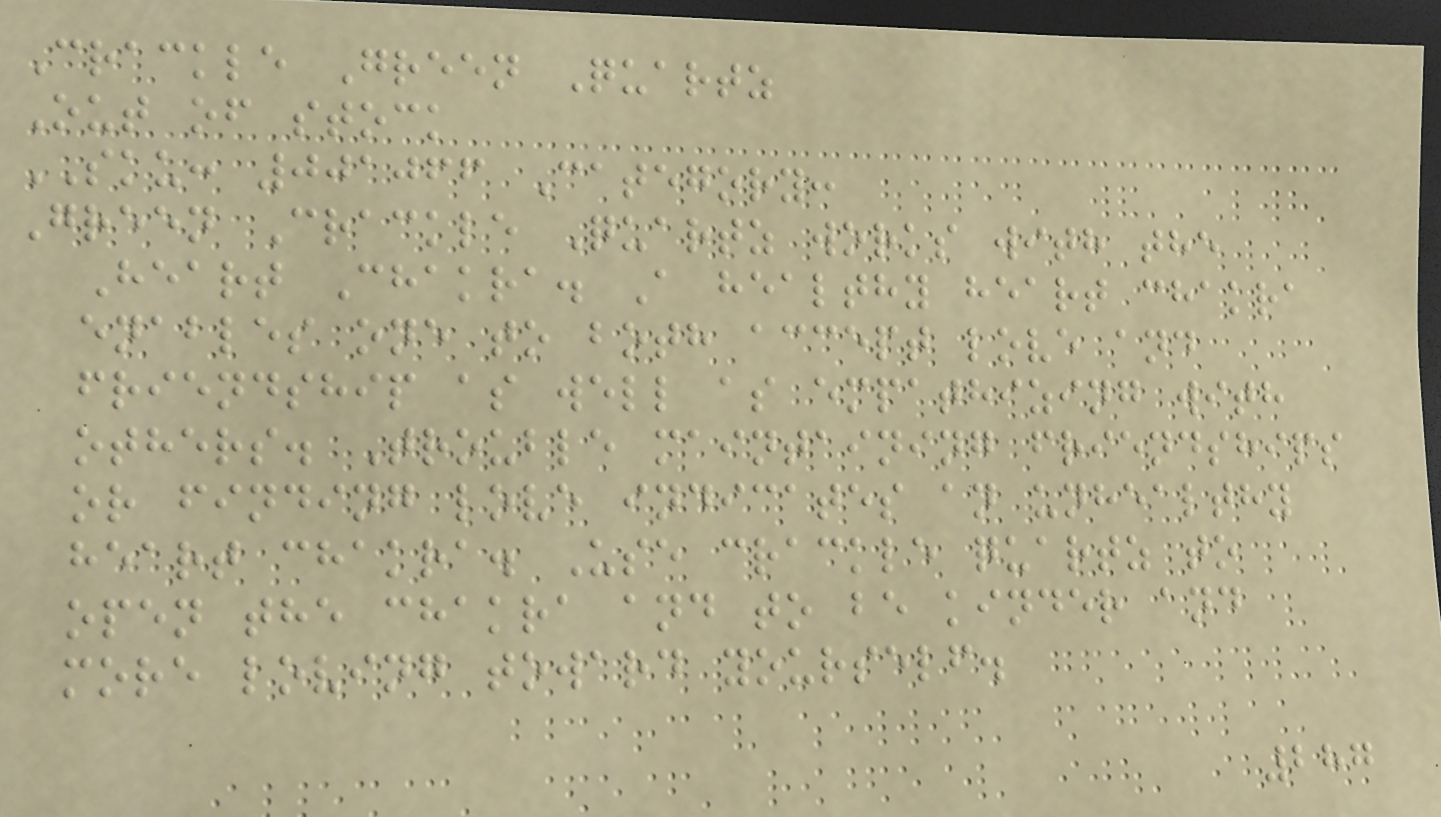Crackle Green Quartz
Out of stock
SKU: 001066 Category:
Green Crackle Quartz works with the
Heart Chakra. A healthy heart chakra
enables one to both accept love and
friendship as well as empathizing with
others. Trouble maintaining friendships
or finding love indicates an unhealthy
heart chakra. Use crackle quartz to
open the chakra and to be kinder and
more loving toward yourself.
287
